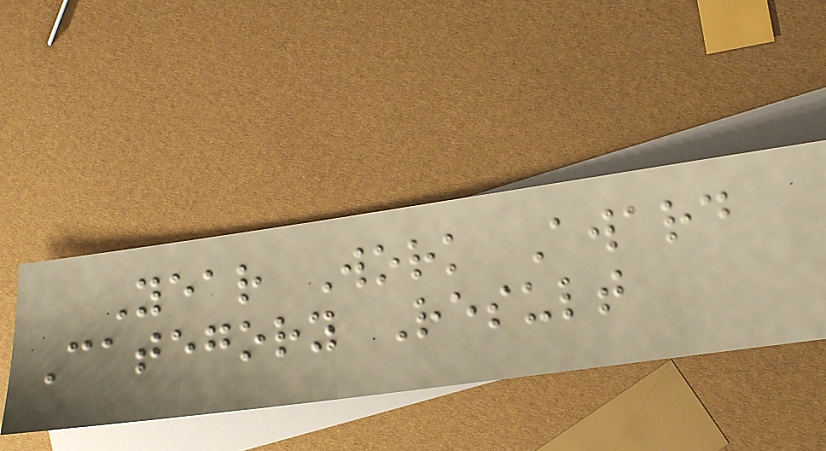Year Work Award
Category Result
